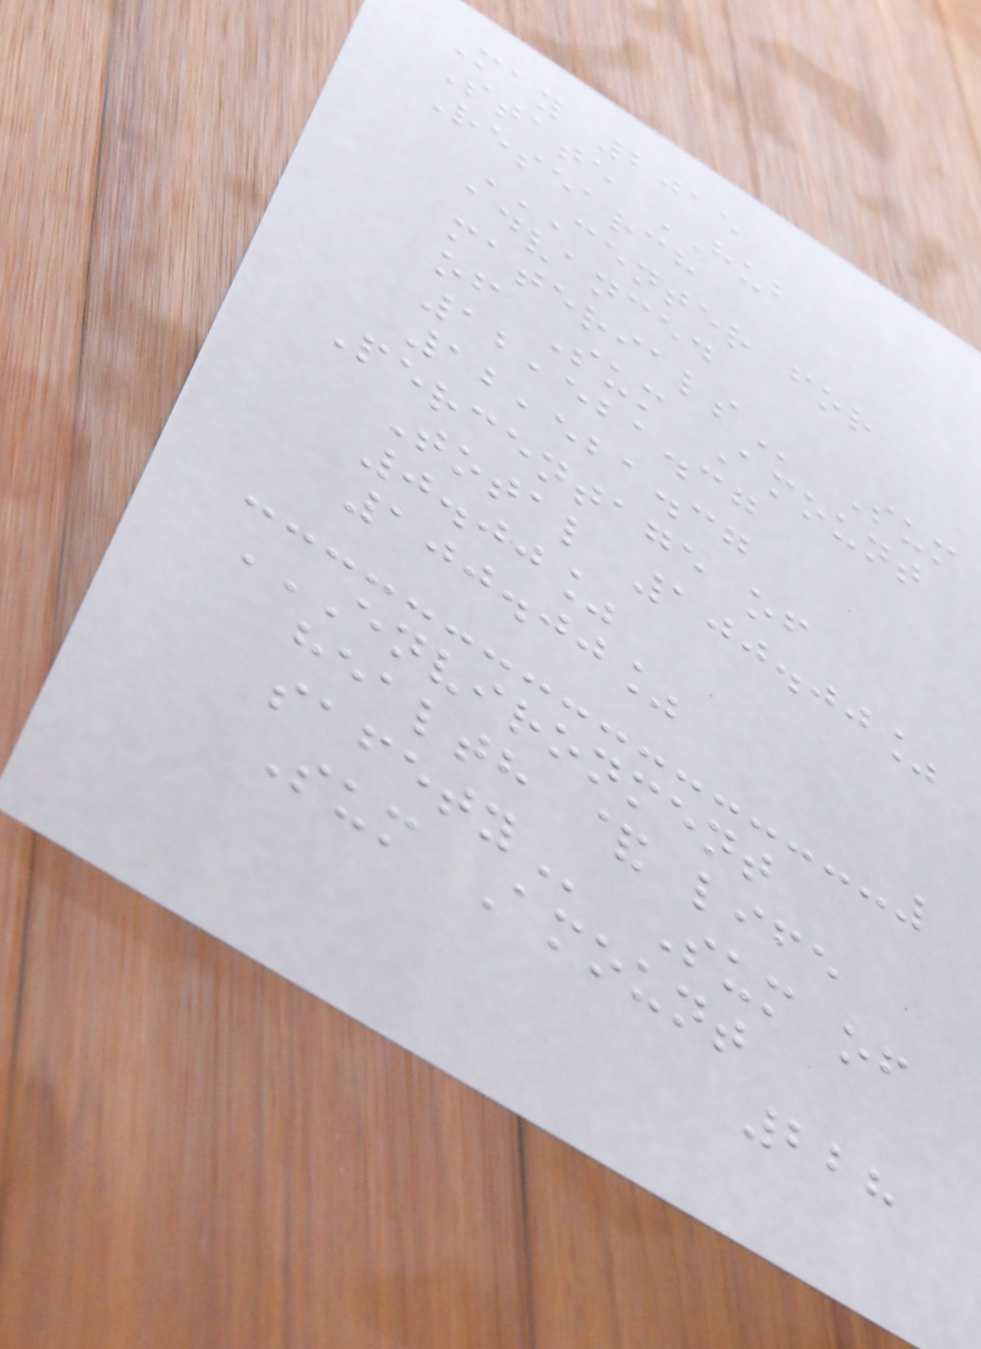May 2015
State HUB
Research
CENTER FOR
ADVANCED
MATERIALS Sum
of Sum Amount
12,521.37
12,521.37
Percentage of
Total 100.00%
0.00%
100.00%
ENVIRONMENT
HEALTH & LIFE
SAFETY Sum of
Sum Amount
228
